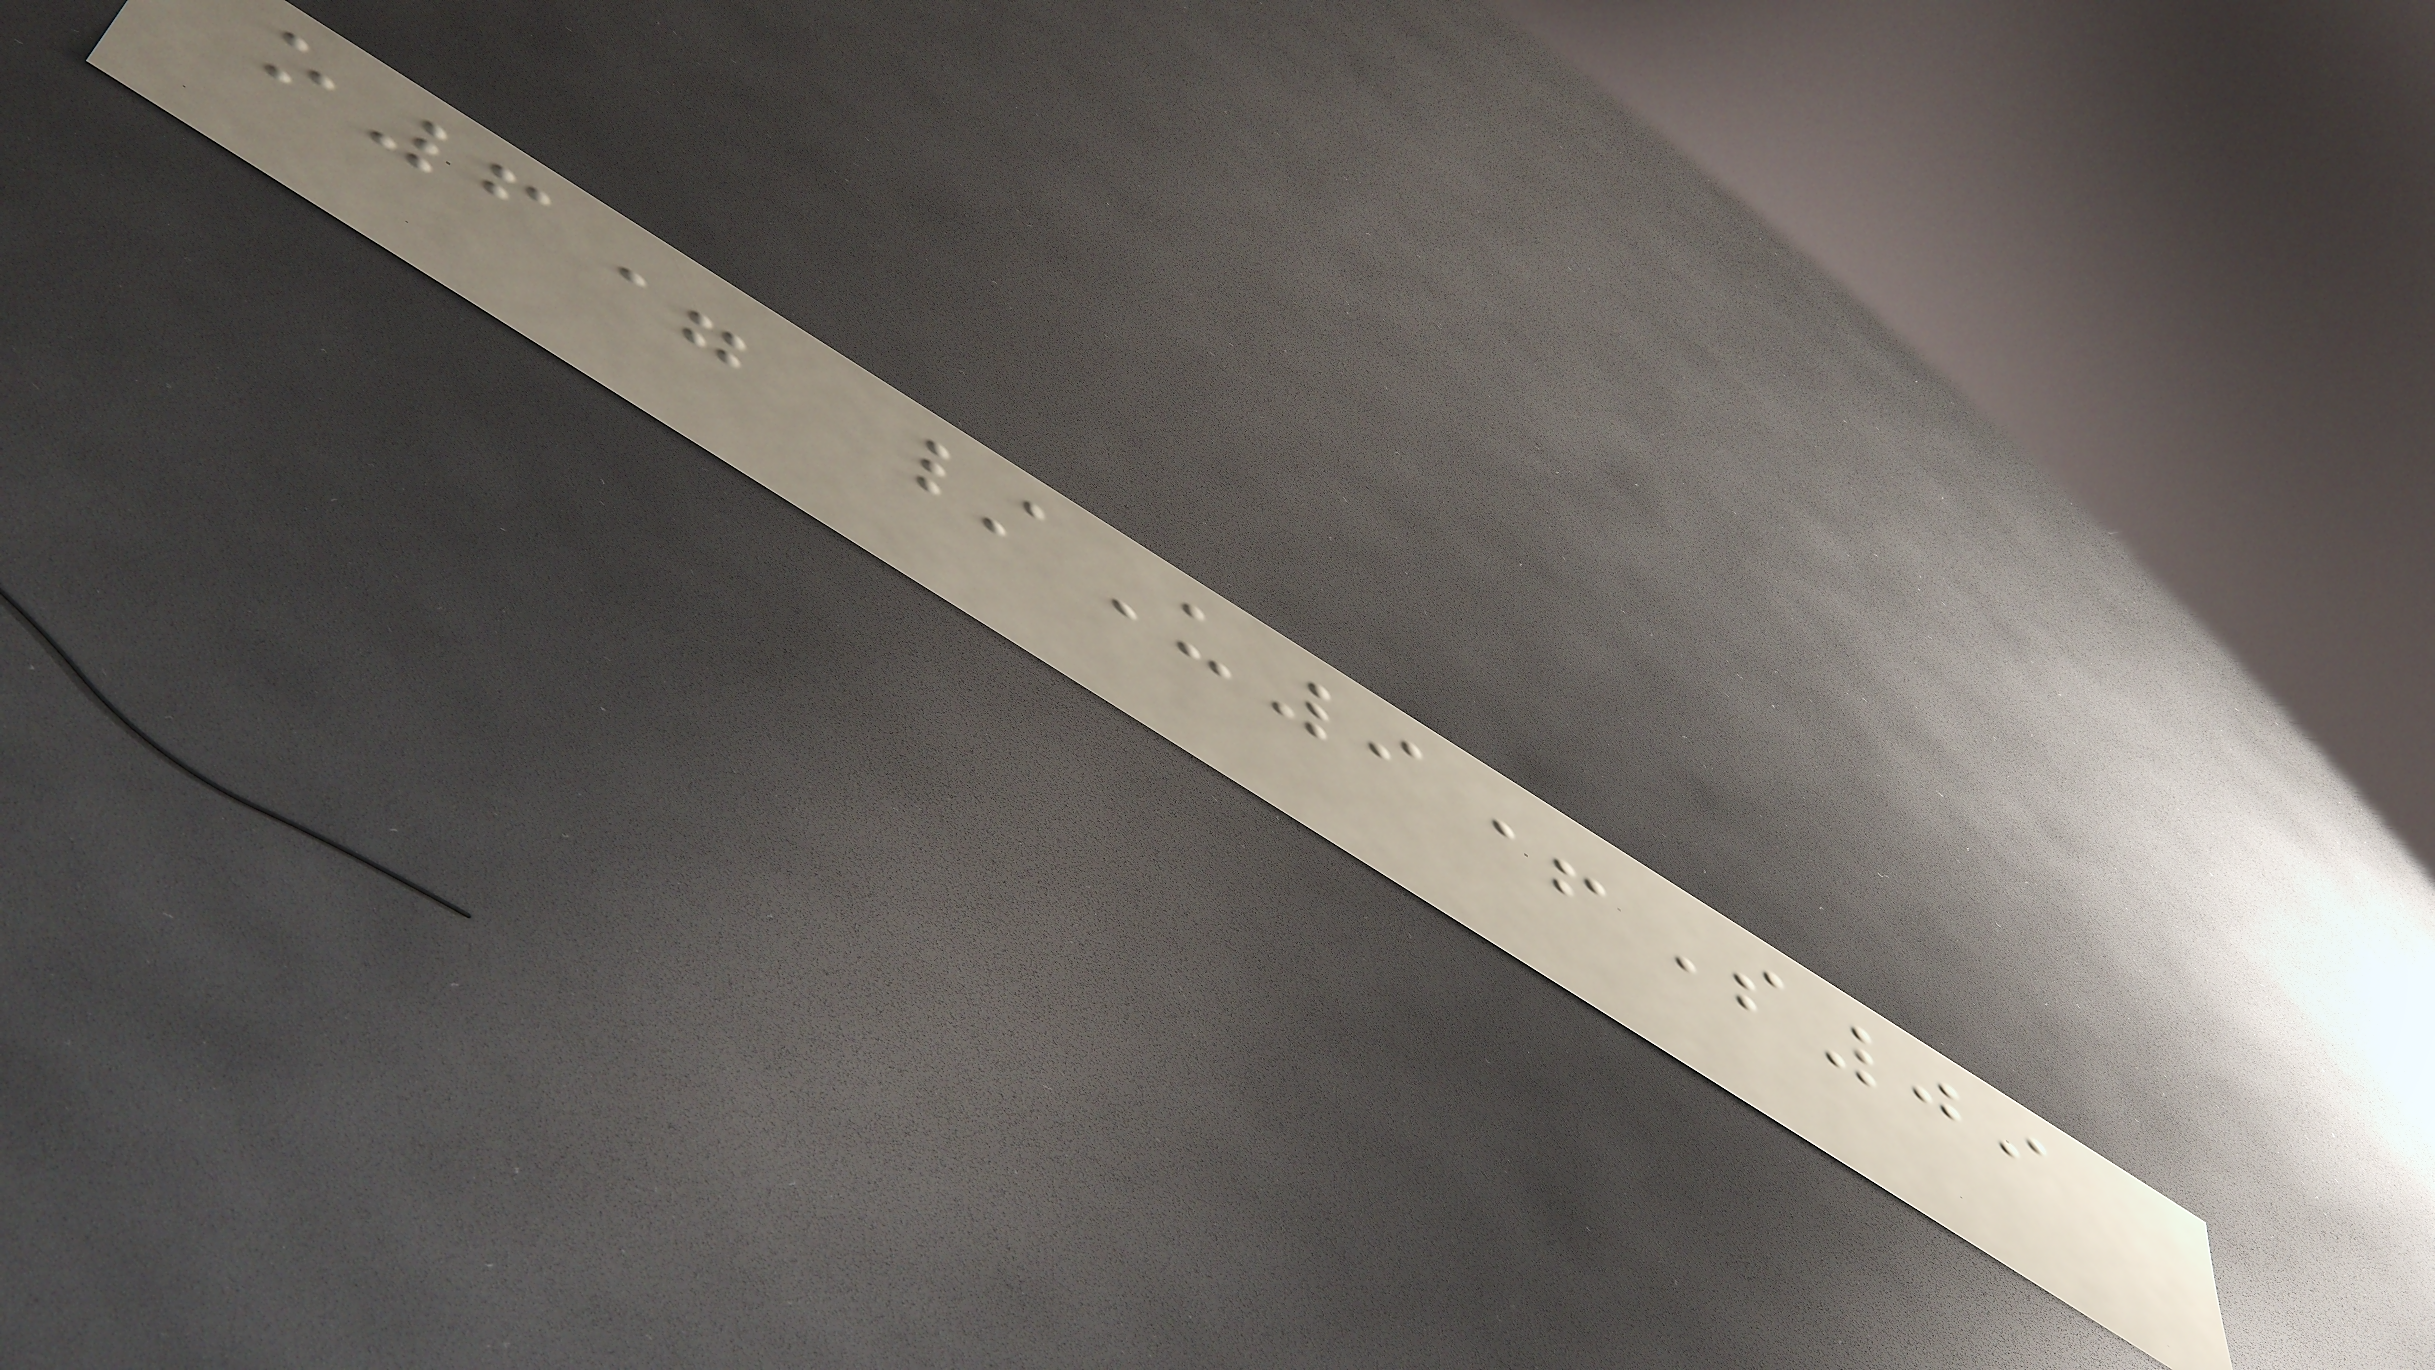o6= /U9+S09
